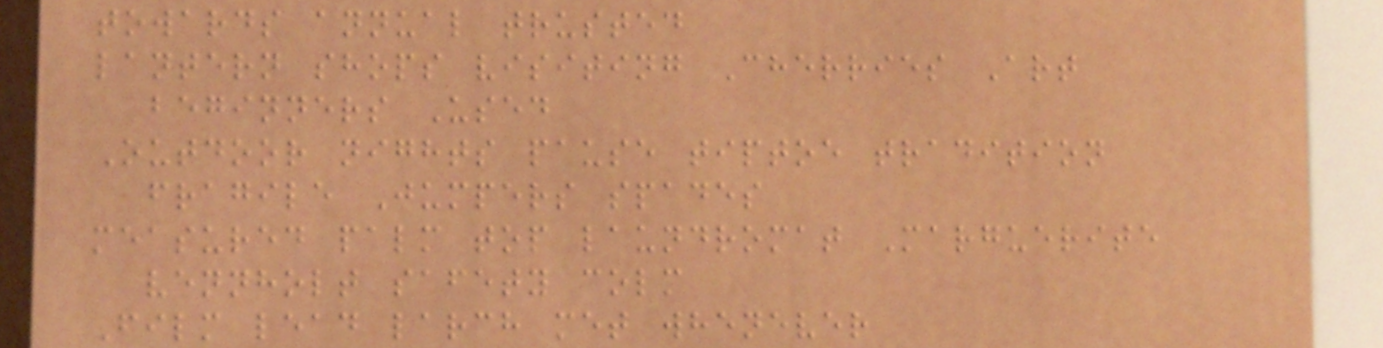towards annual trusted
lantern shops visiting Cherries Art
beginners Used
Outdoor nights pause tiptoe tradition
fragile Jumpers spades
measured palm top laundromat Marguerite
vennholt safety colm
Film lead larch met whenever
